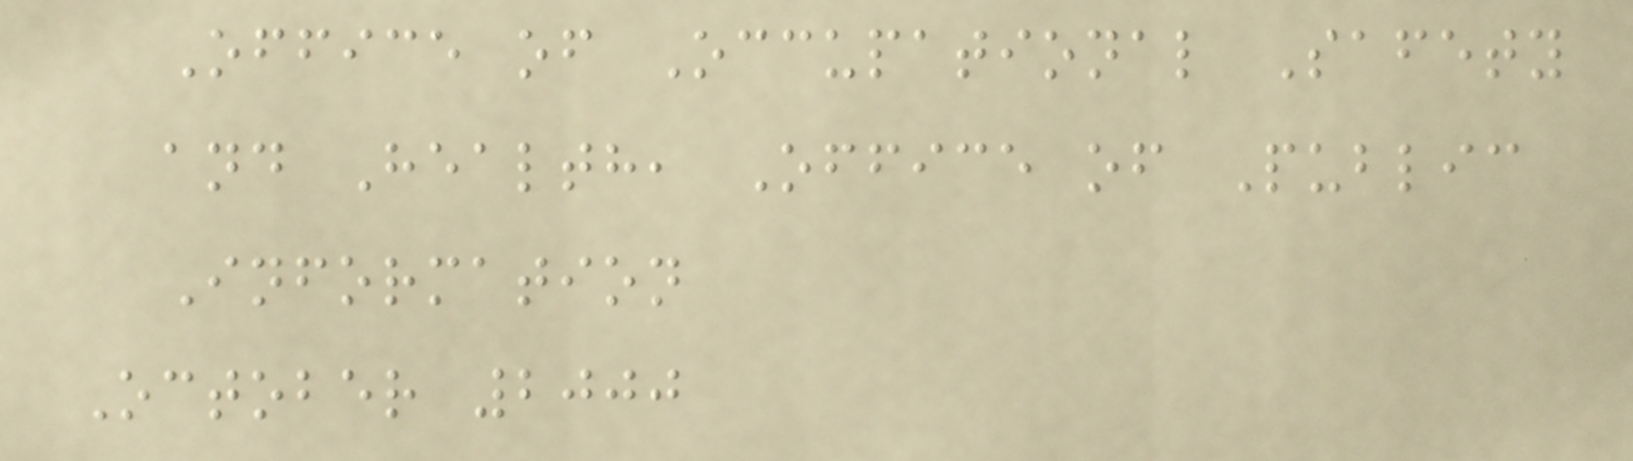Office of Occupational Safety
and Health, Office of Public
Information
October 2000
